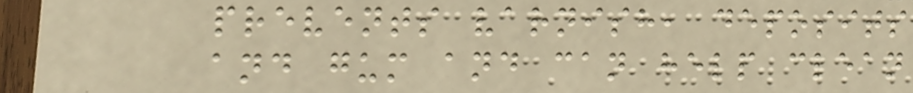prevents varnish, deposits
and gum and can help clean
